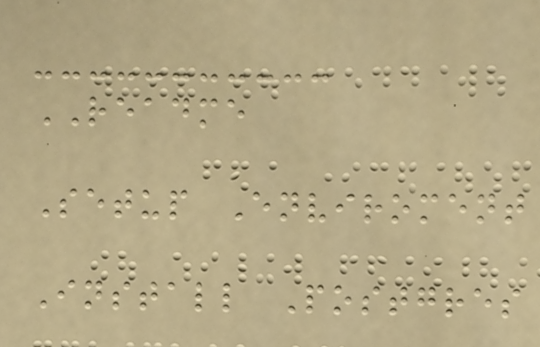README
Setup Enviroment
Install Postgres
